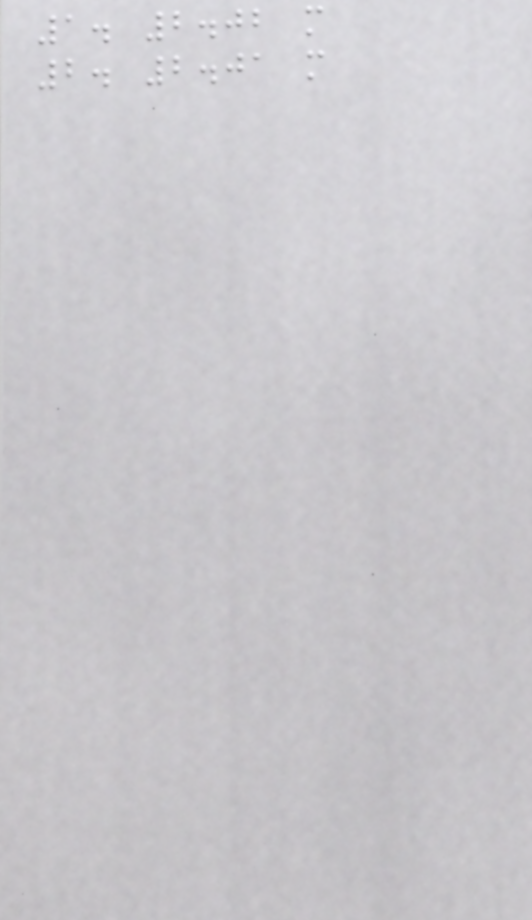1. 2.02 m
2. 2.01 m
